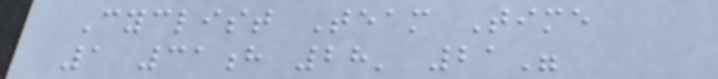Cyclist Team Time
1 31h 28' 21"
